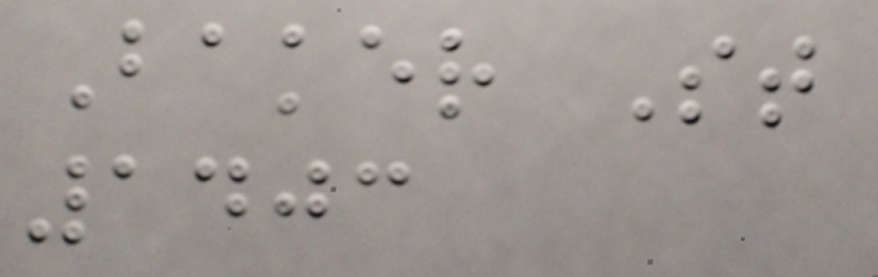Baker St
1403
